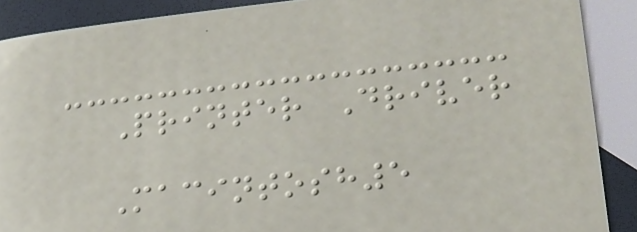Printer Driver
Macintosh5
